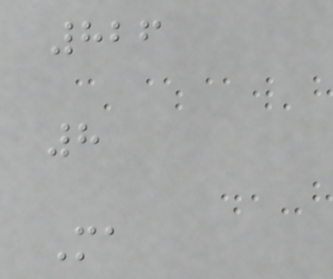826
8
Ma
